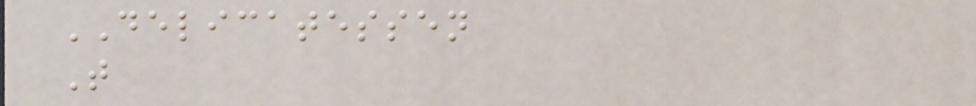DELICATESSEN
T
